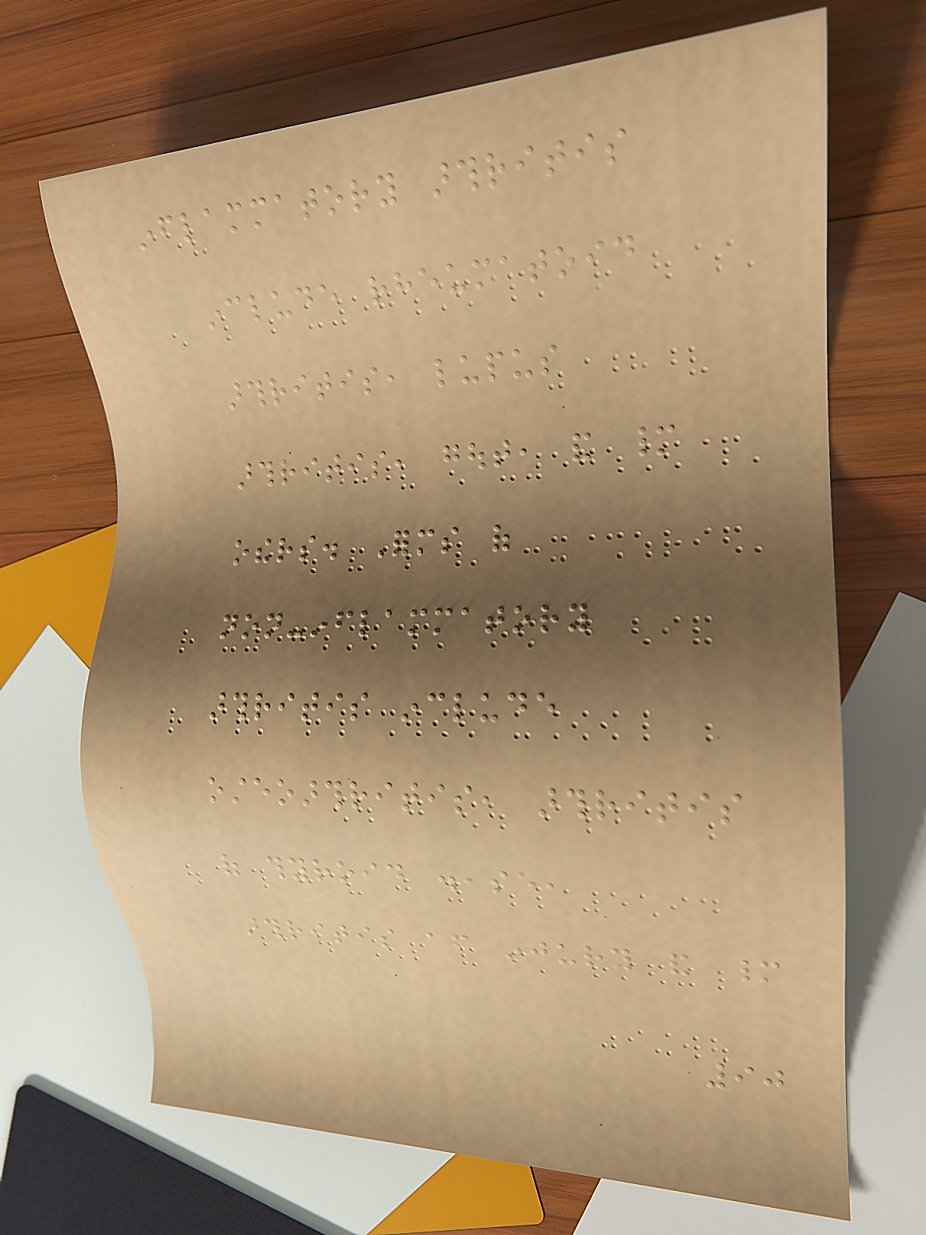inflammatory arthritis
include rheumatoid
arthritis, lupus
arthritis, gout, and many
others. Forms of
non-inflammatory
arthritis include
osteoarthritis, arthritis
of thyroid disease,
arthritis after injury and many
90
